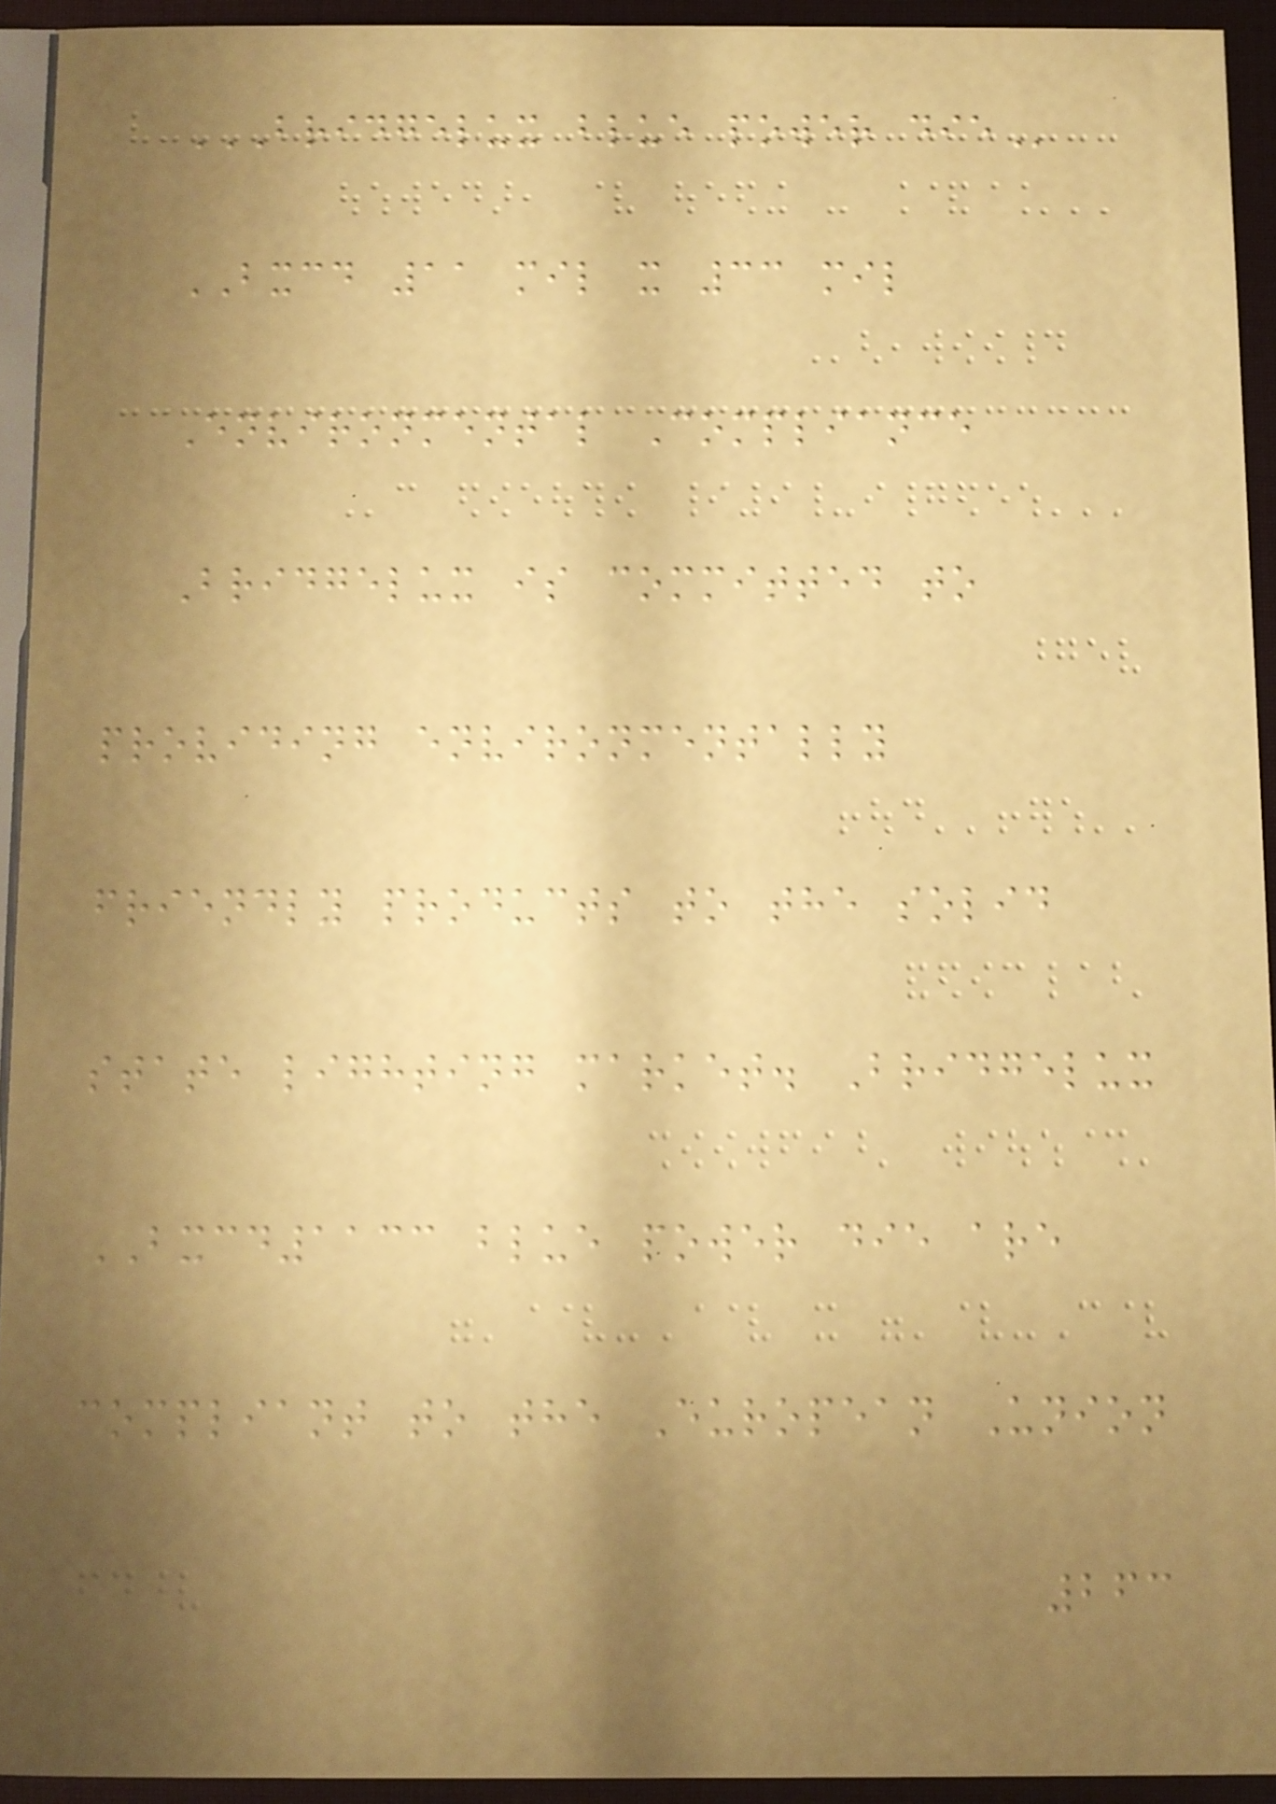BRIDGELUX BLUE POWER DIE
BXCD 11 mil x 33 mil
Environmental Compliance
Bridgelux is committed to
providing environmentally
friendly products to the solid
state lighting market. Bridgelux
BXCD1133 blue power die are
compliant to the European Union
263
